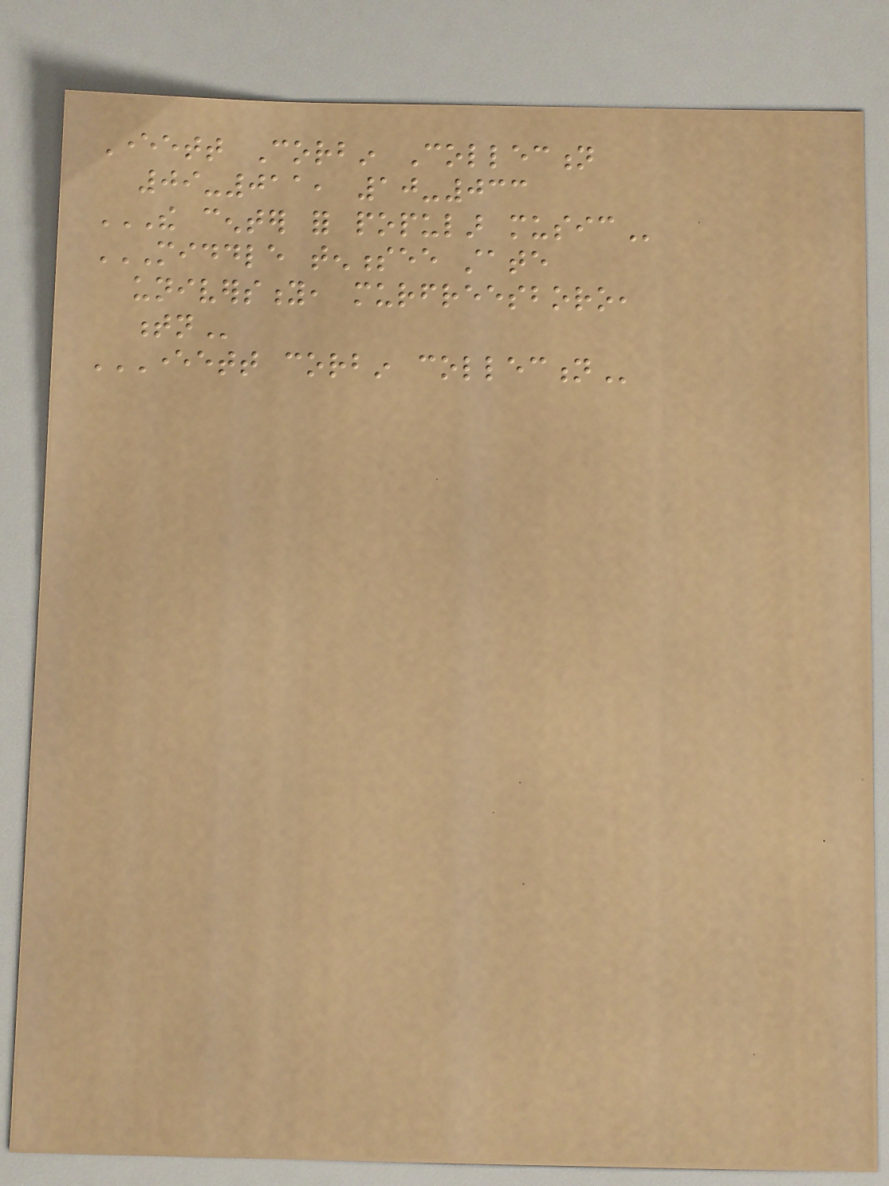Everett Corbin Collection
09-011, 10-033
THE CENTER FOR POPULAR MUSIC
MIDDLE TENNESSEE STATE
UNIVERSITY, MURFREESBORO,
TN
EVERETT CORBIN COLLECTION
